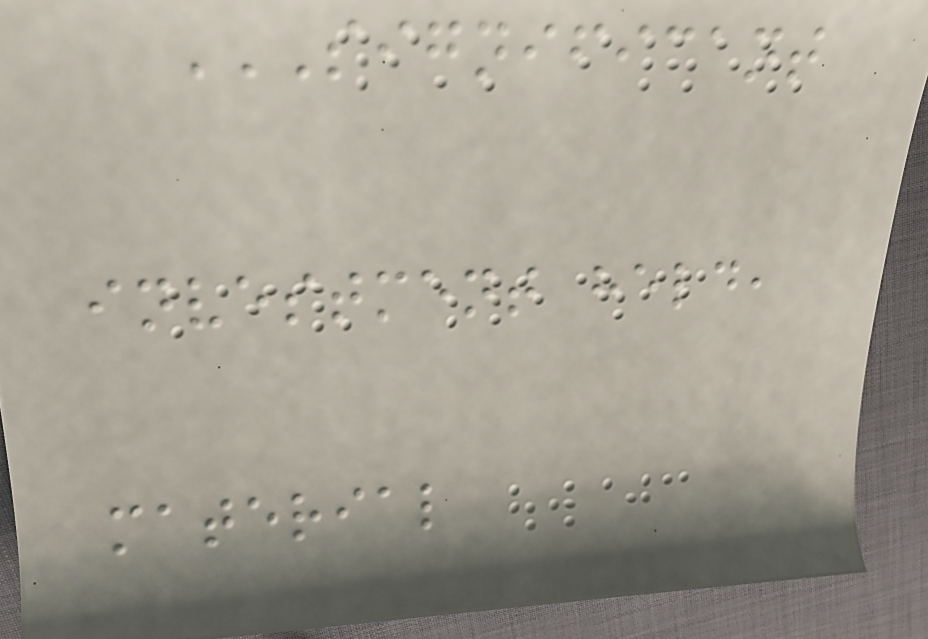SIGNIFICANT
INVESTMENT HELD,
MATERIAL
